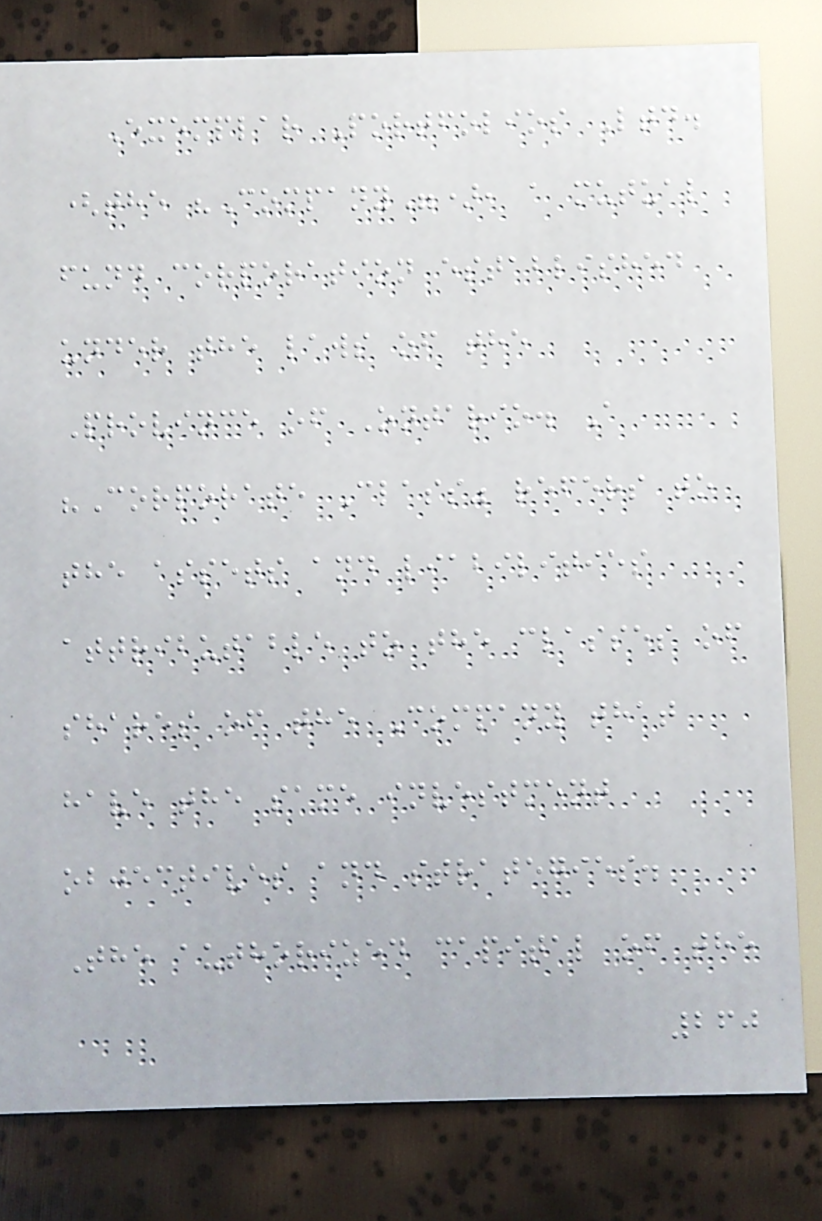Exemplar Portfolios Ltd.
(the "Company"), a mutual
fund corporation established
under the laws of the
Province of Ontario. A
"Corporate Class" refers to
the assets and liabilities
attributable to the classes of
shares of the Company that
have the same investment
objectives and strategies.
The authorized capital of the
260
